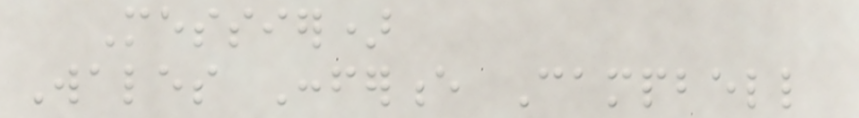Messier)
Wales Conference Campbell
